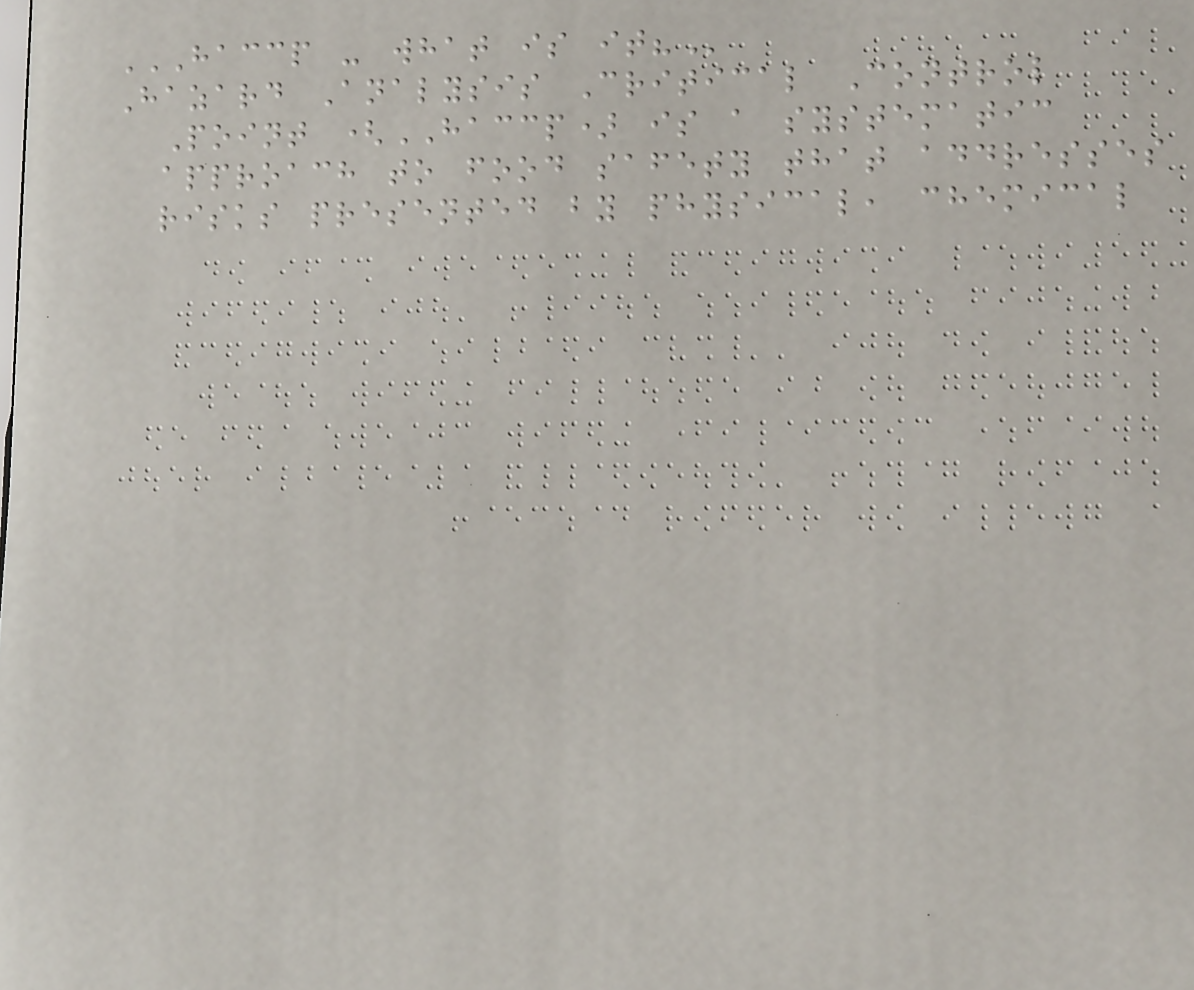HACCP - WHAT IS IT?
Hazard Analysis Critical Control
Point (HACCP) is a systematic
approach to food safety that addresses
risks presented by physical, chemical
